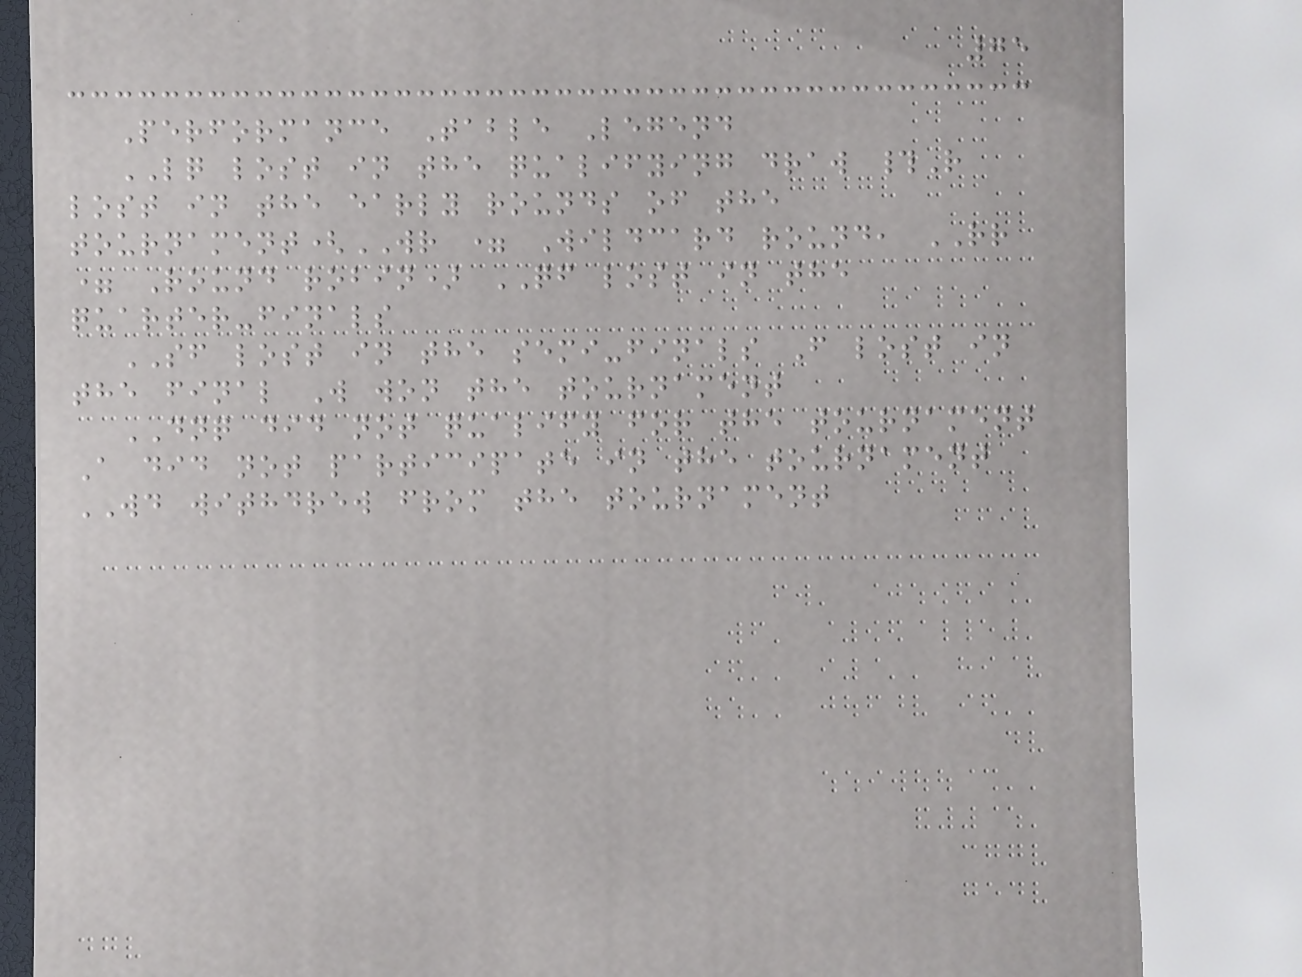75
Performance Table Legend
LQ lost in the qualifying draw #R
lost in the early rounds of the
tournament(WR = Wildcard round, RR
= Round robin) QF lost in the
quarter-finals
SF lost in the semi-finals F lost in
the final W won the tournament
DNQ did not qualify for the tournament
A did not participate in the tournament
WD withdrew from the tournament
